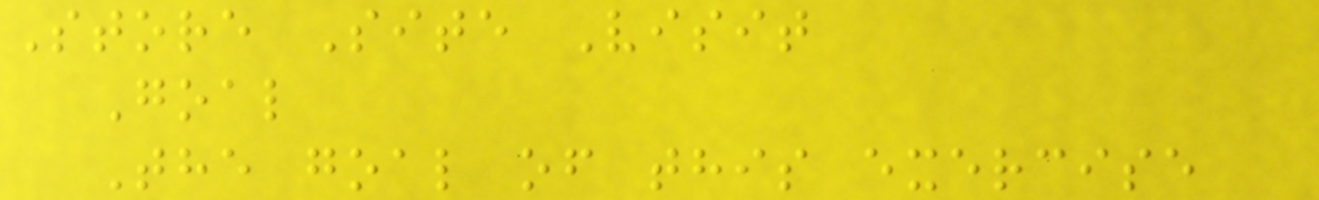Store Site Visit
Goal
The goal of this exercise
